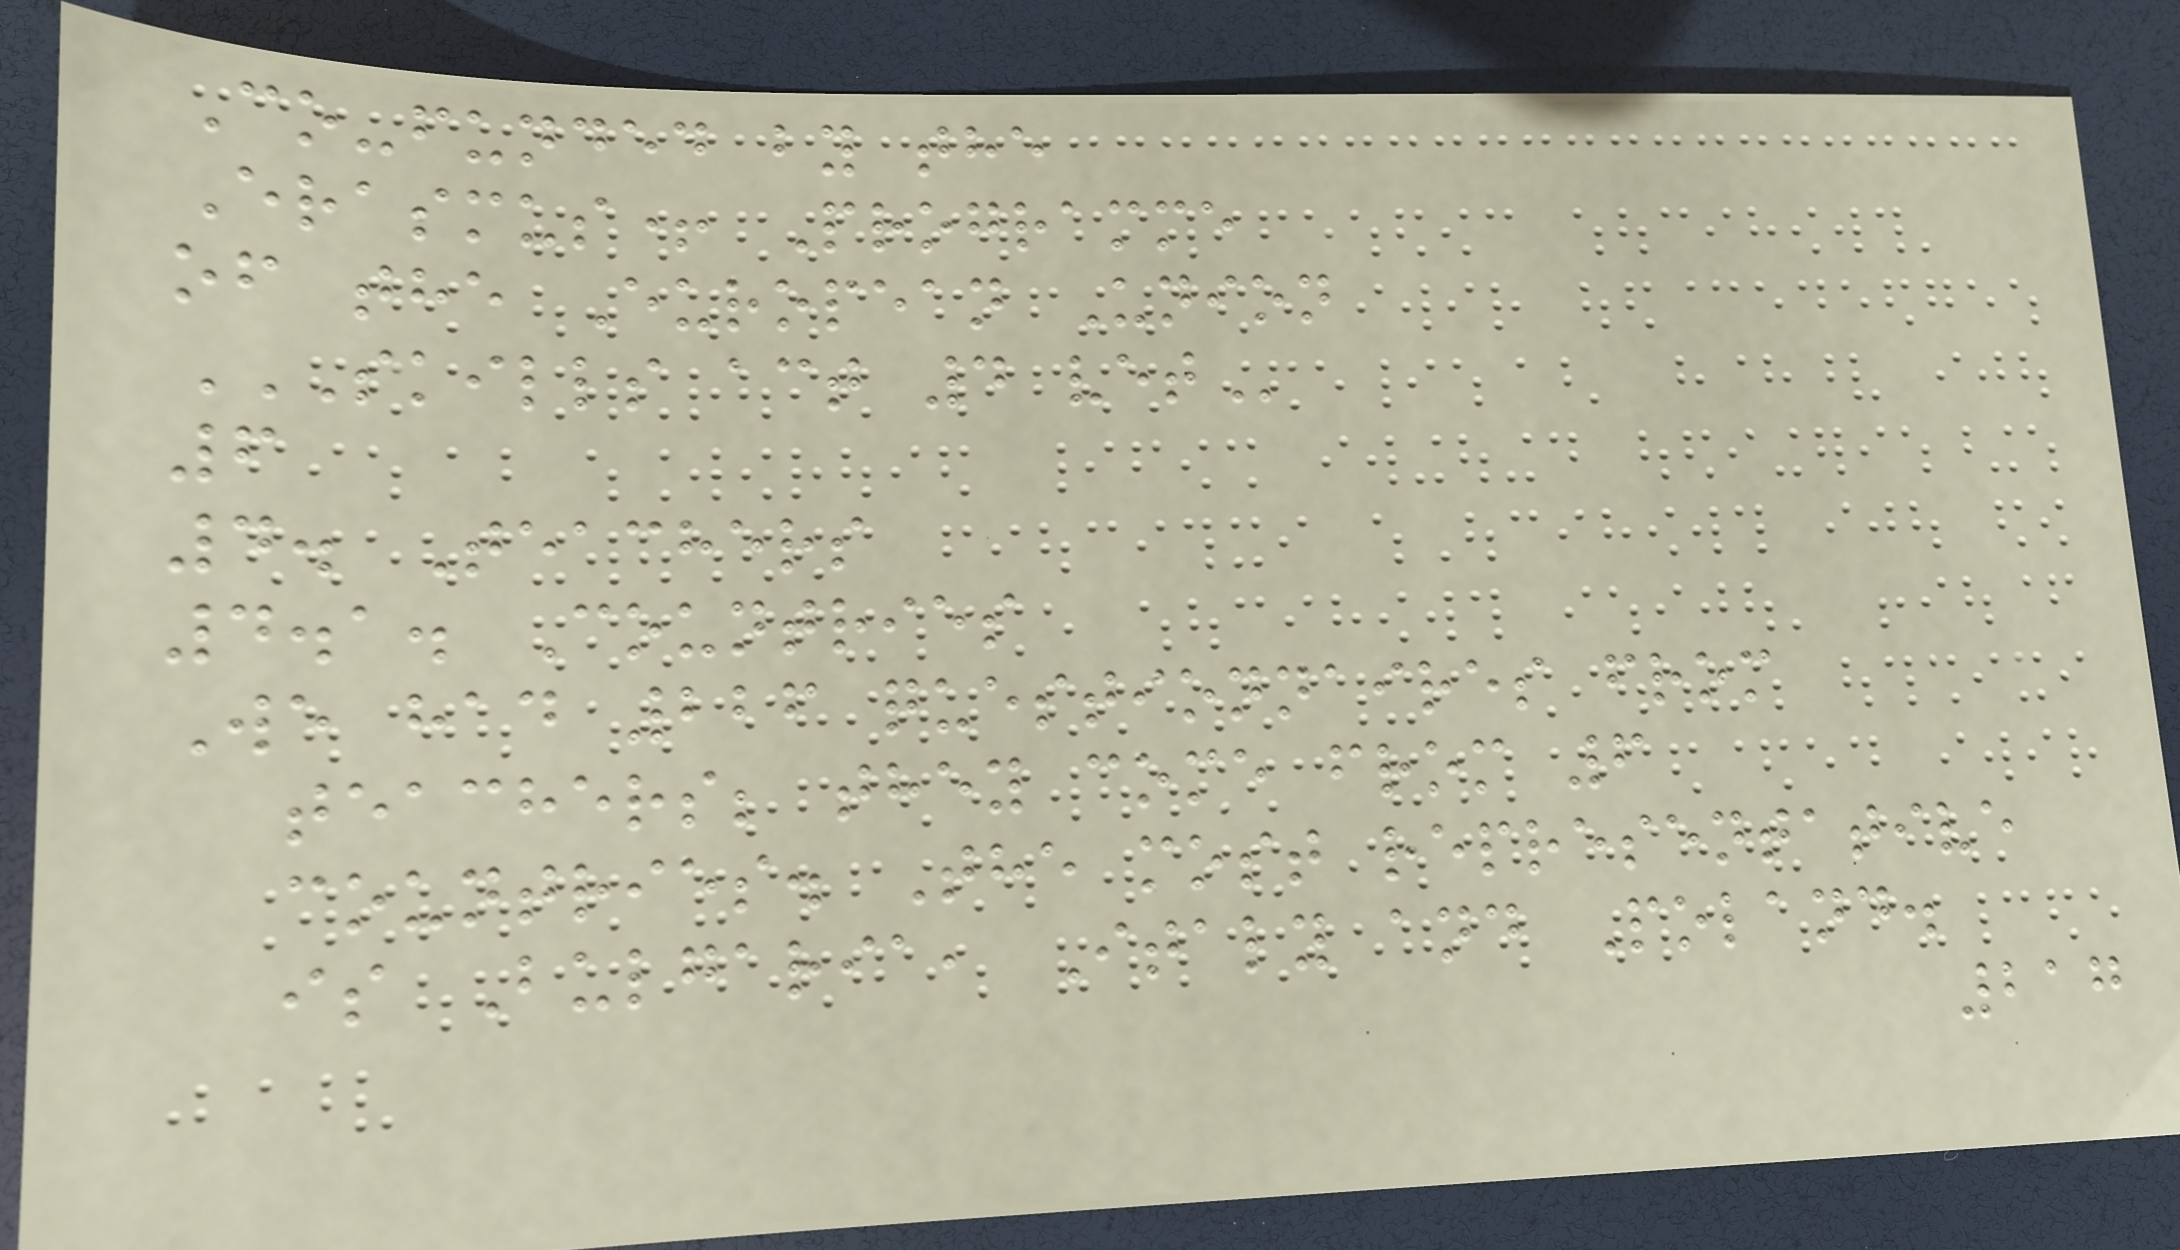Co-funded by the
Erasmus+ Programme
of the European Union
SKILLS ACT 4 VET
6
4. Teachers
4.1. Countries
We had 226 questionnaires from
teachers; they come from 6
countries. The most representative
is Bulgaria, Italy and Poland.
217
